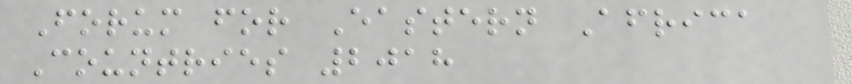Forum for Eastern Africa
Countries 2018
